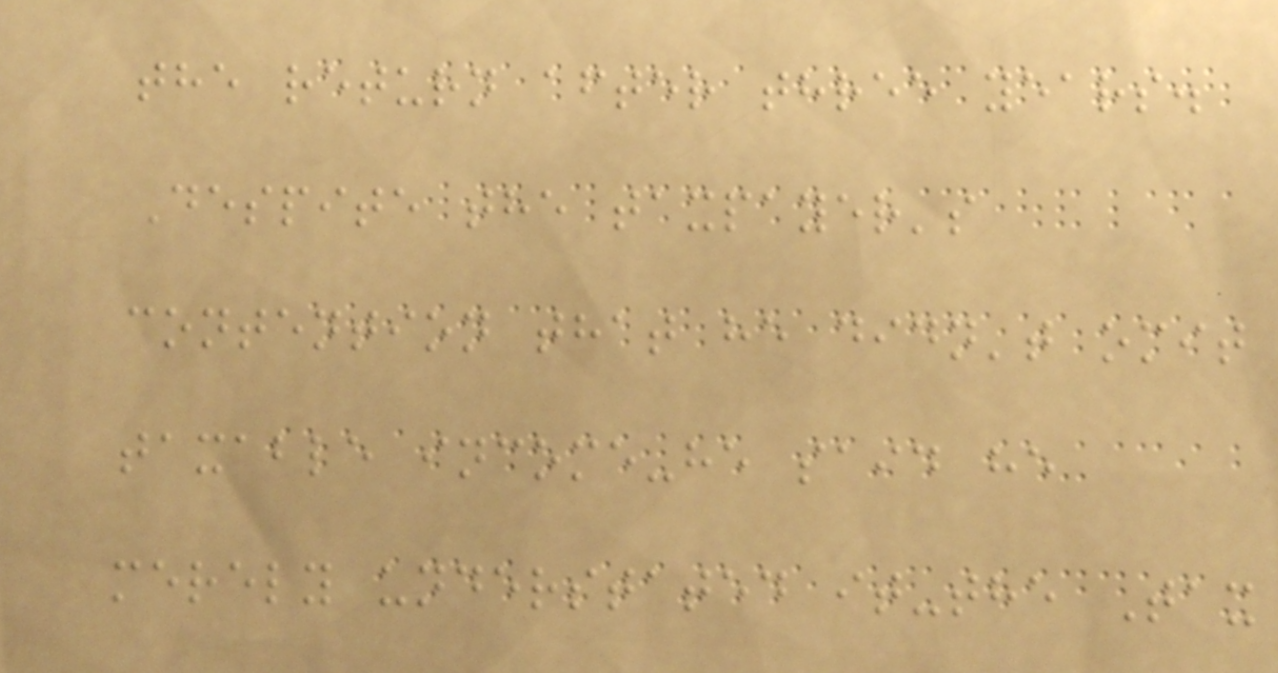the return after three years.
Despite the taxpayer's
contention that he didn't omit
taxable income-he said he
merely understated it-the Tax
